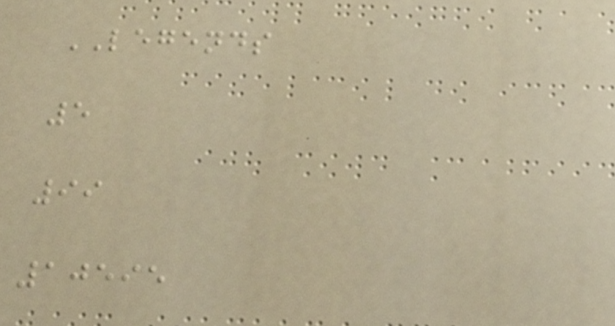LEGENDS
5
99
10595
